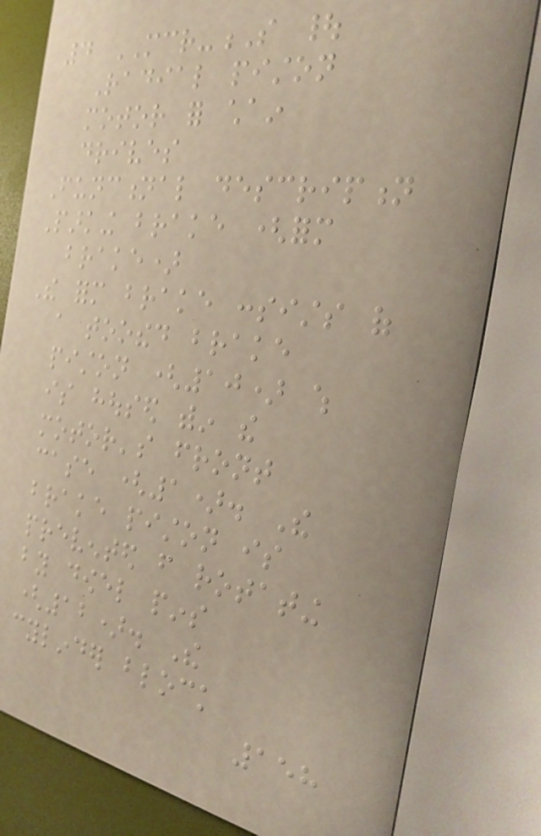4 MCR-S |
Radial piston
motor for chain
drives
Functional description
Parking brake (form
brake)
The form brake consists of
a toothed brake
piston (10) which
is housed within the
motor's front
case (1). The
brake piston is
prevented from rotating
by dowel pins
(12). The
cylinder block
158
